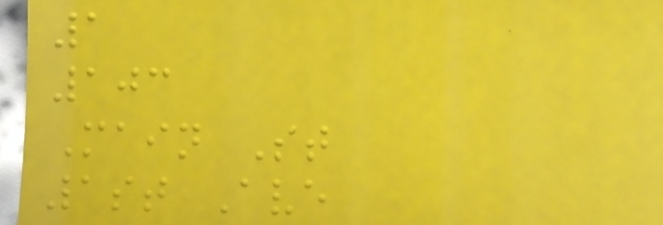1
103
Main St
1st Ave
